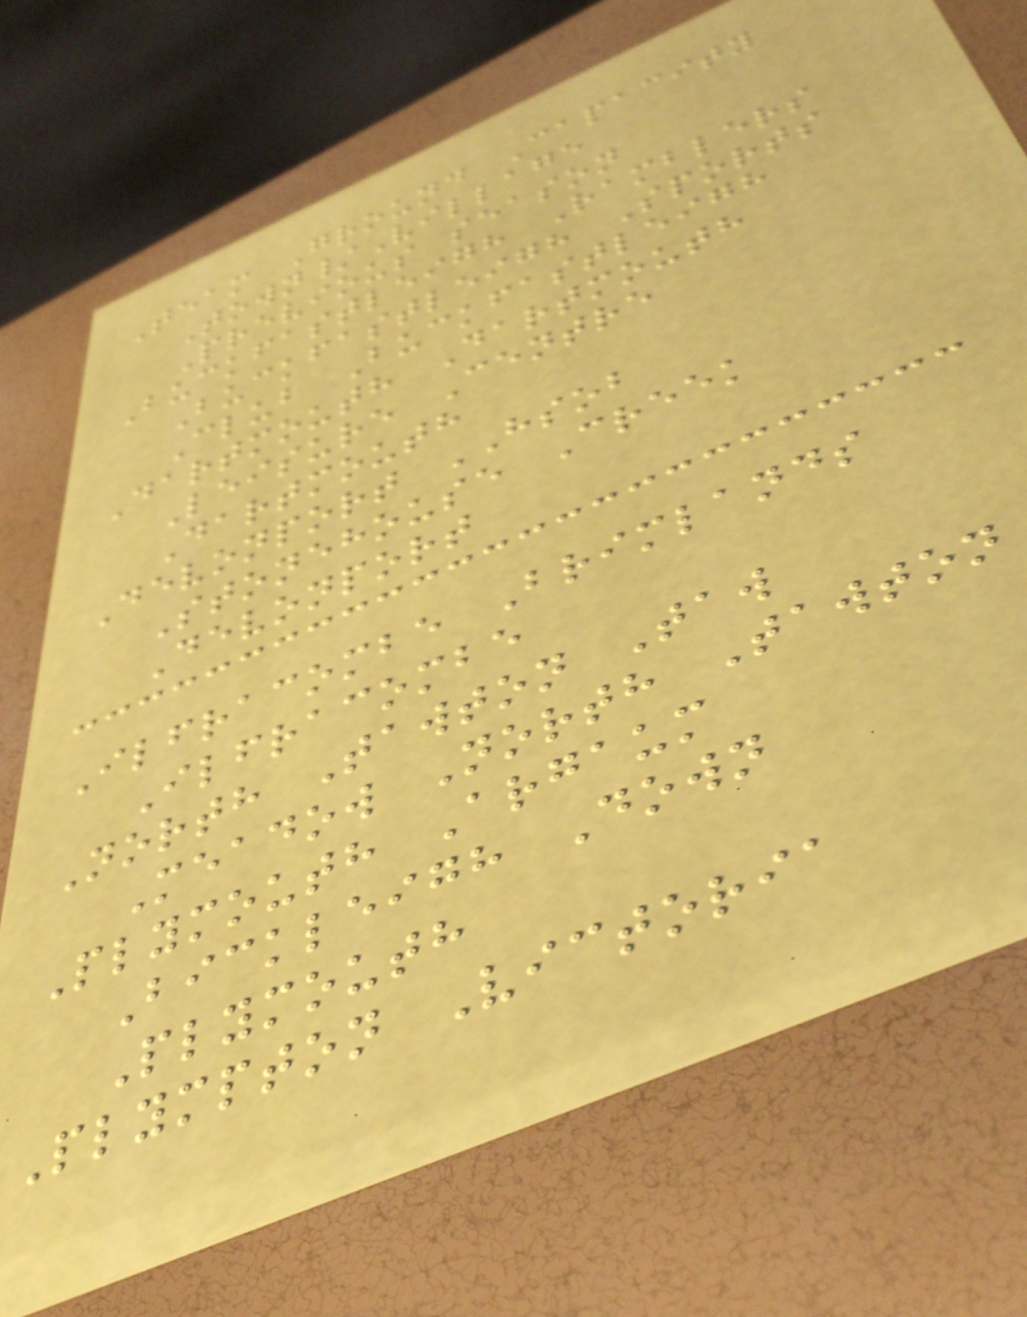Team Ground Capacity
Town/Village
Previous season
Buckfastleigh Ramblers
Buckfastleigh Sports
Club Buckfastleigh
Dartmouth Dartmouth
Leisure Centre
Dartmouth
Devonport HSOB
Stonehouse Creek
Devonport
Ilfracombe Brimlands
Ilfracombe
North Tawton Taw
Meadow North Tawton
Plymouth Argaum
Bickleigh Down
Plymouth
Plympton Victoria
